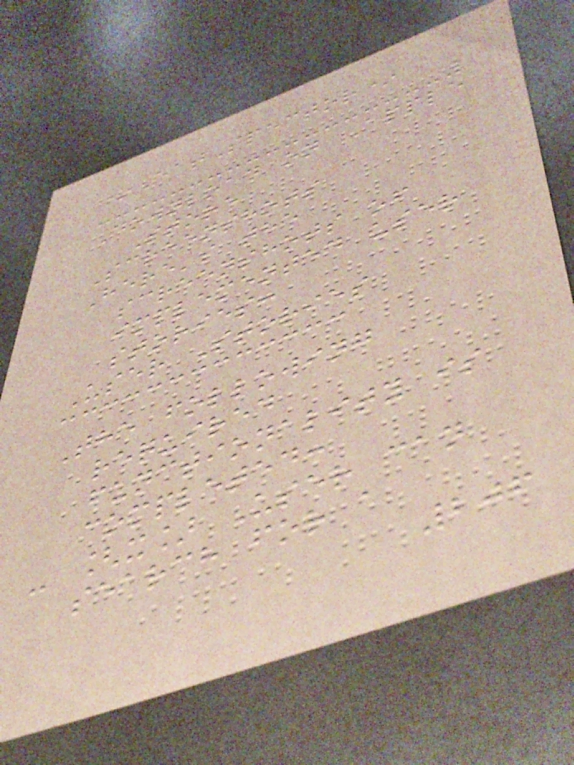*EatSpector*
Download on Apple
Store
Screenshots
Here's the
screenshots of
implemented user
stories:
User Stories
The following
required
functionality is
completed:
- [x] User can
search for a
206
